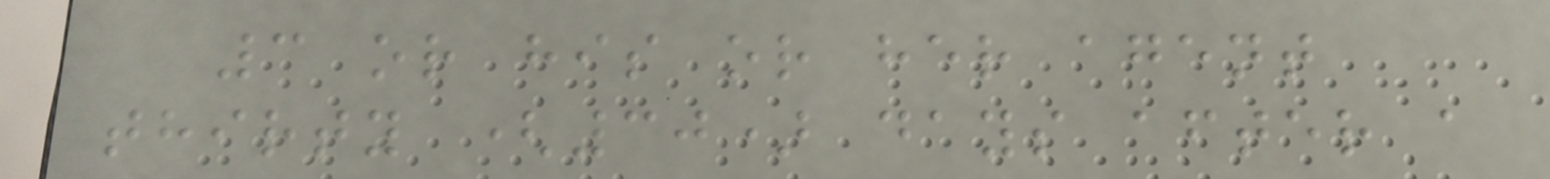3 or his or her agent
thirty (30) days after a
